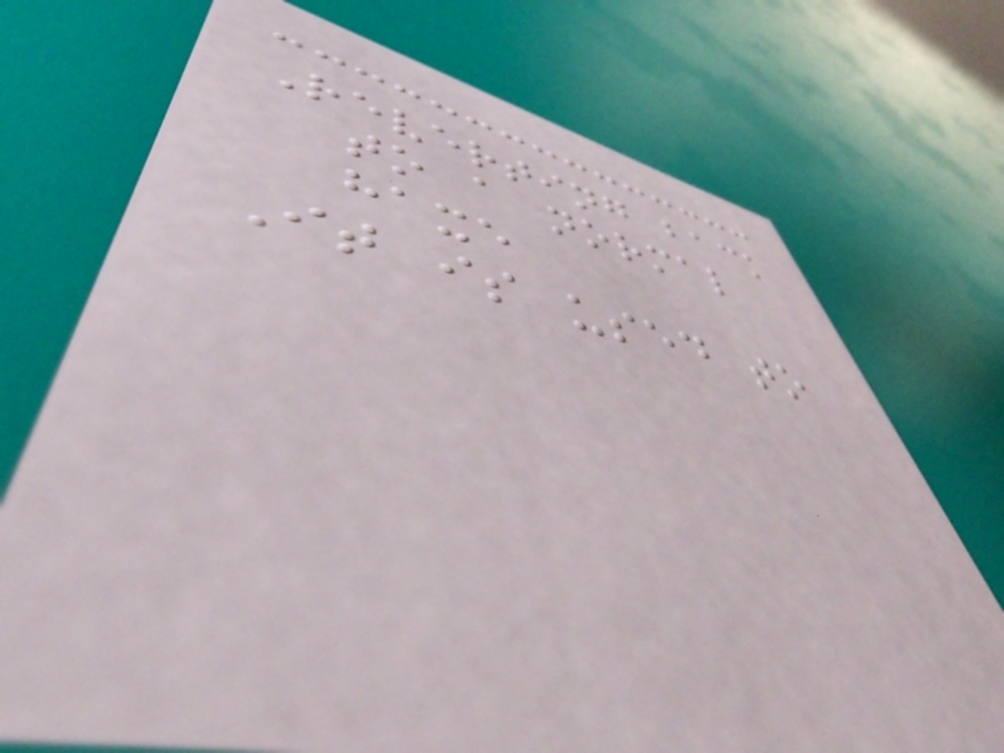Reverting back
to a normal
haxe
It is used to
